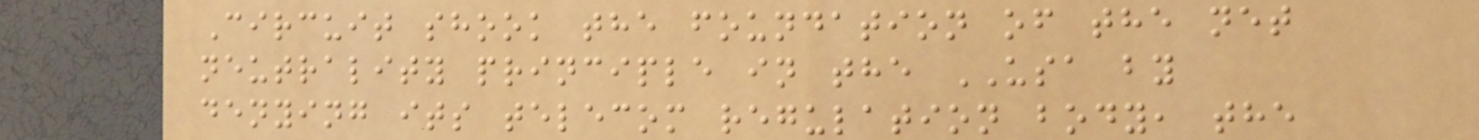Circuit shook the foundation of the net
neutrality principle in the USA by
denying its telecom regulation body, the
